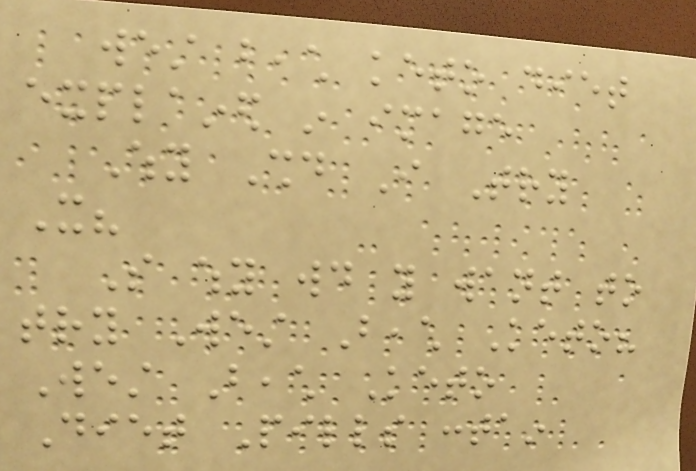west beach keto diet
explained in image
Why Should I Try
It?
So why would you want to
try West Beach Keto?
West Beach Keto
Diet Pills contain
